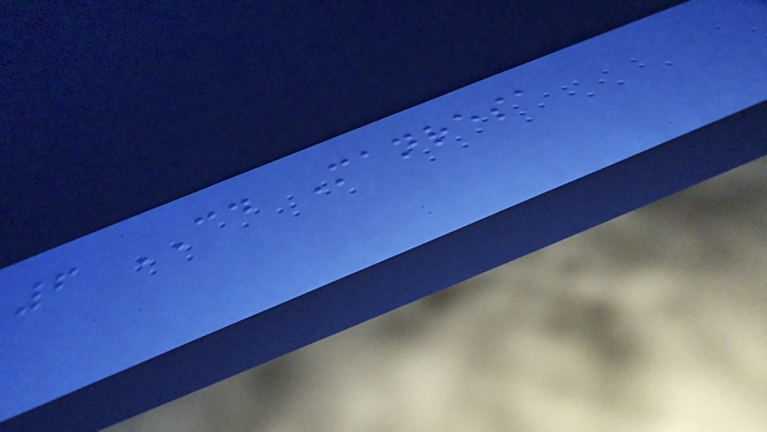6 CD Manresa
